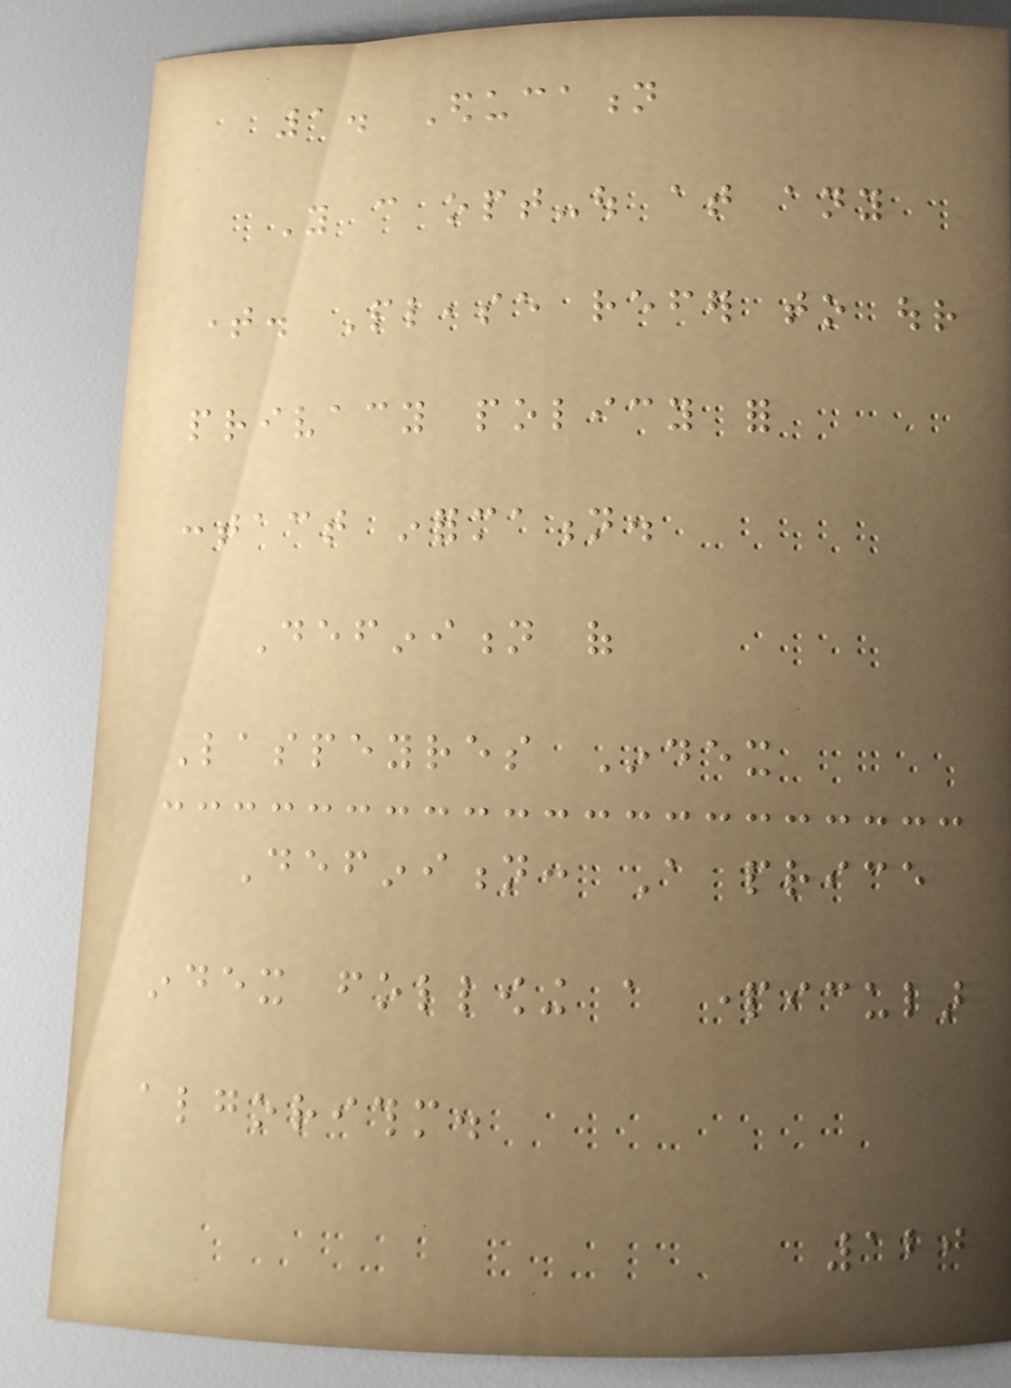1. Education
You can opt-out at any
time. Please refer to our
privacy policy for
contact information.
Definition of
Laspeyres Index
Definition: A price
index following a particular
algorithm.
120
